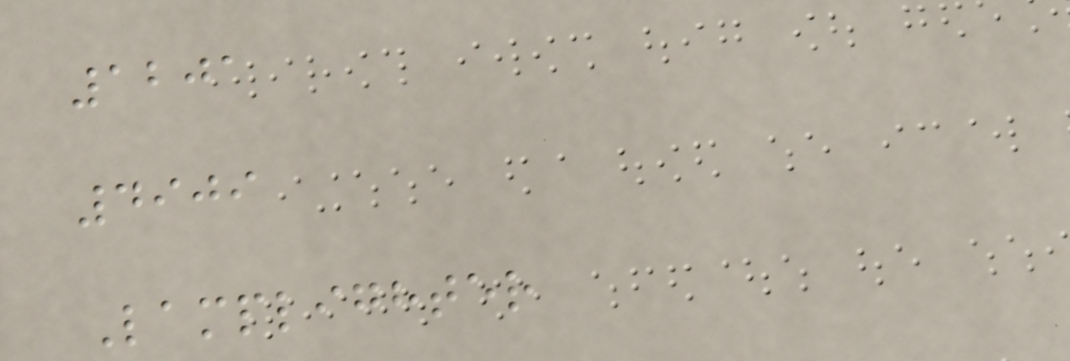1201
4909
Lamplighter
